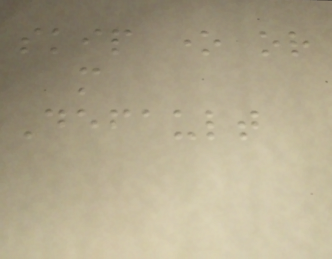skip one or
more
Default
